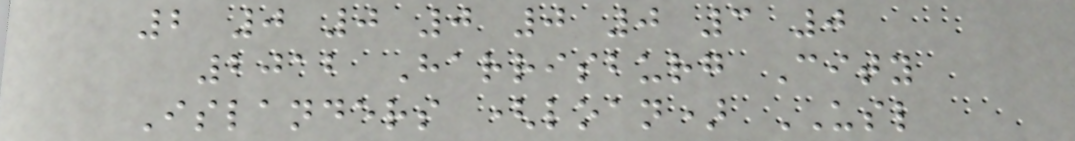2 0 0 0 0 0 3 0
2012 Harrisburg City
Islanders (loan) USL
